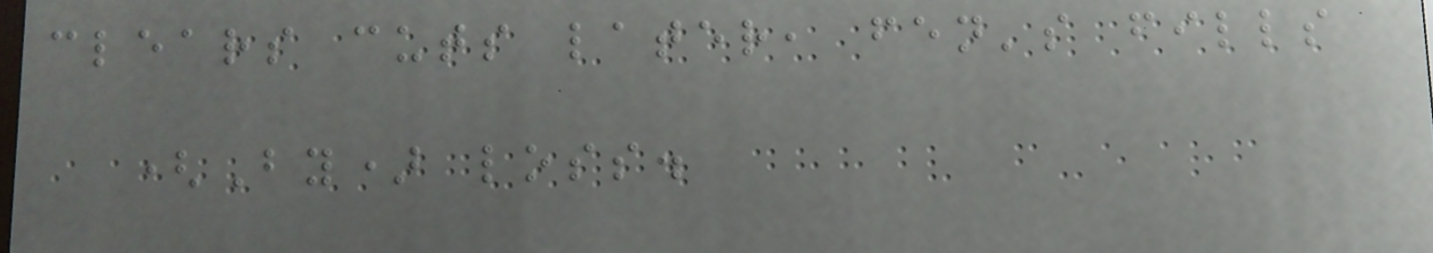clears cuts later, fen's fills
(By) loss.
